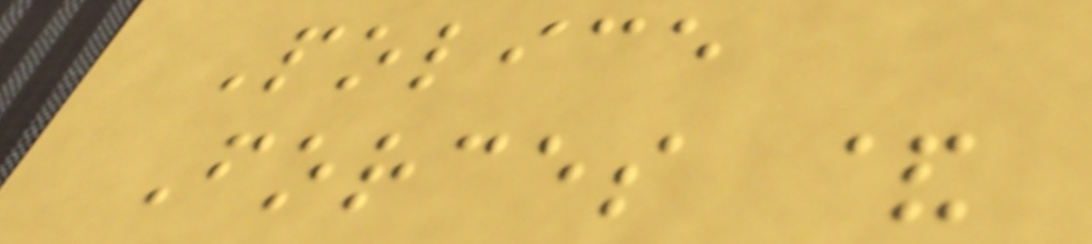Police
Forces &
